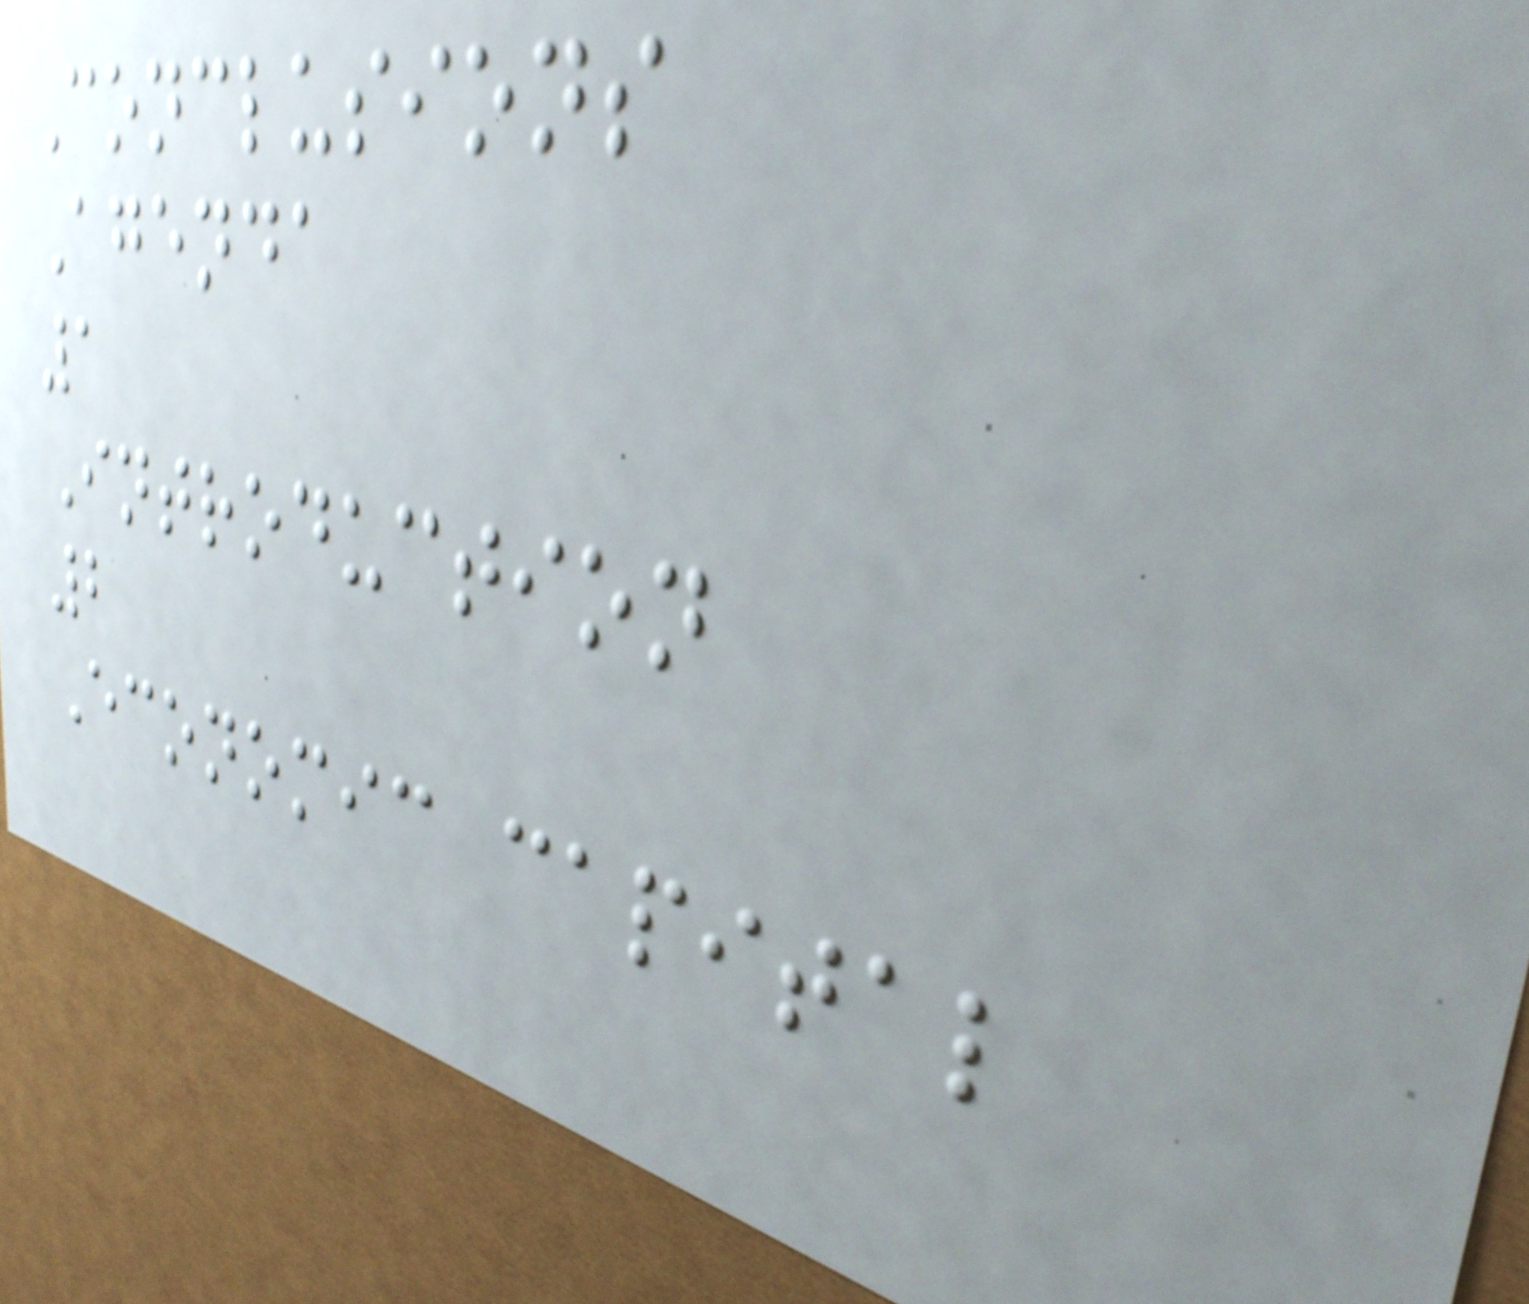Conclusions
Agenda
1
Introduction
2
Economic capital
